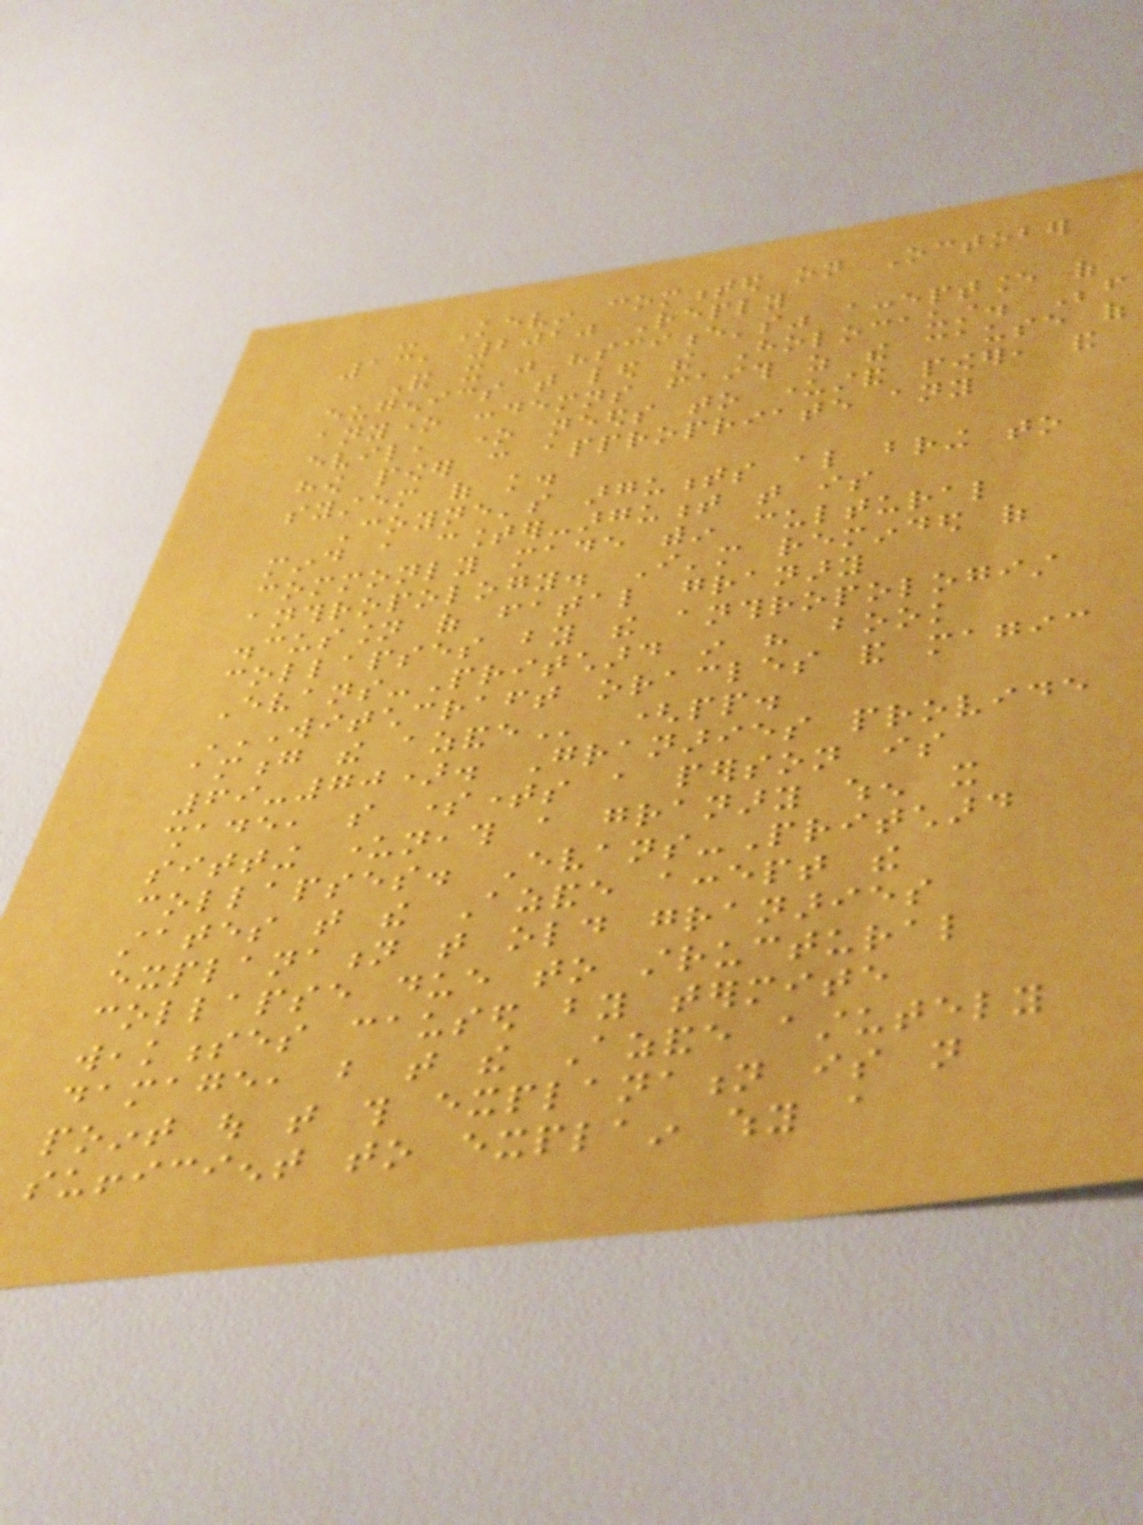- Kevin commented on October
13, 2010 Reply
And it was "science's" acceptance of
eugenics that led the Holocaust. Before
anyone condemns faith as the cause of
evil, one needs to understand power, and
how power can appropriate any
system of knowledge.
Coyne's arguments also bring to
mind a counter-argument that is
commonly made within cultural
anthropology. I'm reminded of
discussion of fatal granary
collapses by the anthropologist
Evans-Pritchard in his book
WITCHCRAFT ORACLES AND MAGIC
AMONG THE AZANDE (pp.
69-70). Granaries provide
shade, so sometimes a person is
sitting underneath a granary when it
collapses. Evans-Pritchard
states that the Azande accept the
explanation that old granaries
collapse due to structural
weaknesses caused by termite
damage, but that the Azande astutely
point out that this explanation is not
sufficient to explain why a
